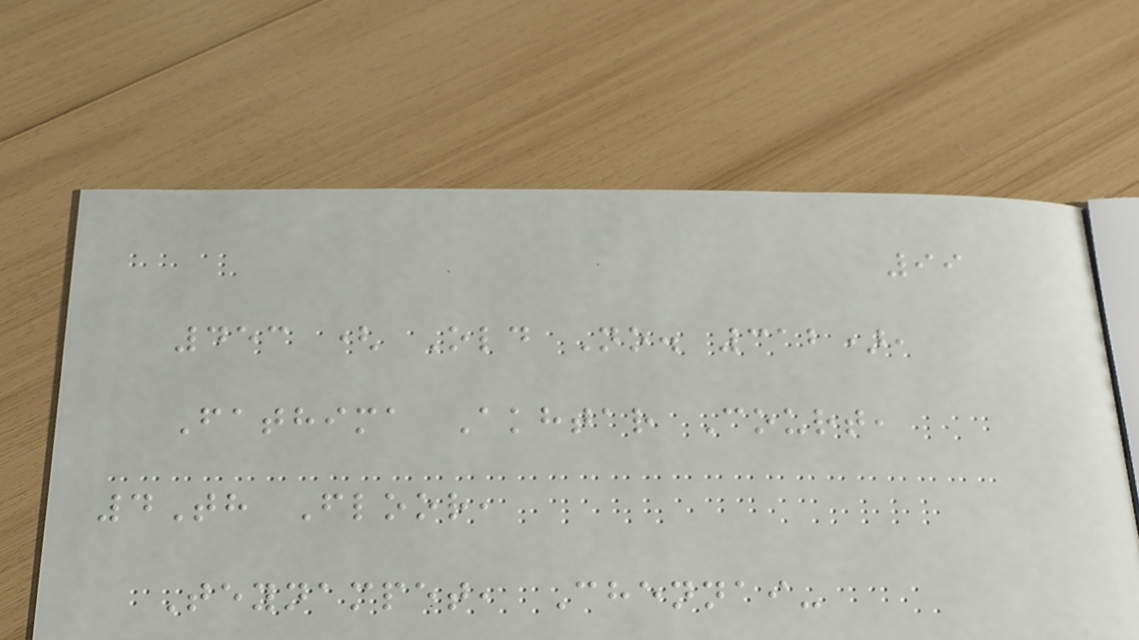99
453 ( Old No. 312),
Fathima Akhtar Court,
4Th Floor,
Teynampet, Chennai-
